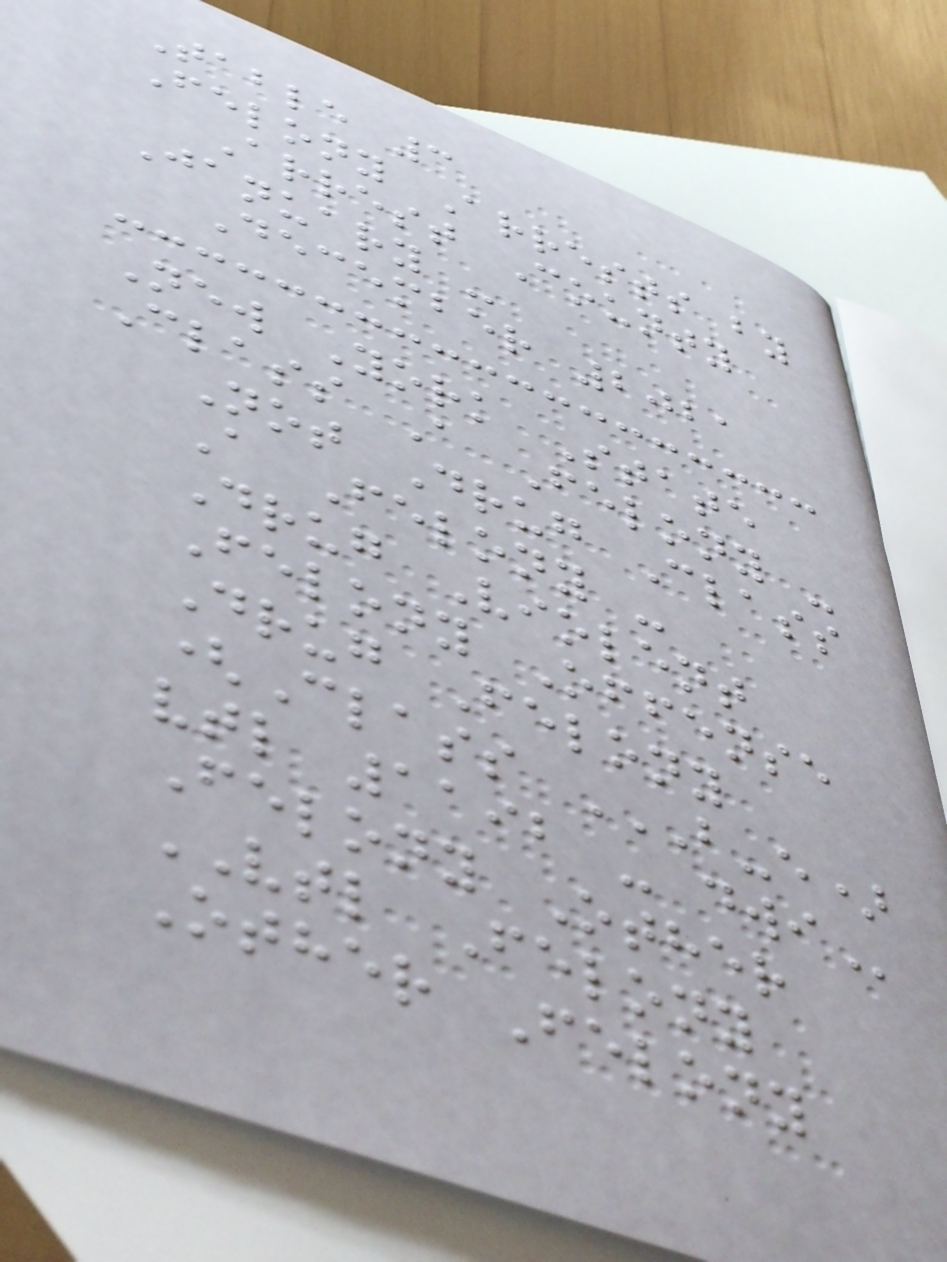Table 3
Felony Arrests by
Arrest County
January -
December 2021
New York State
Class A Felony -
Not Drug Class
A Felony -
Drug Violent
Felony Offense
Drug Felony
(Class B-E)
VTL 1192 - DWI
Felony Other
VTL Felony
Other Felony
